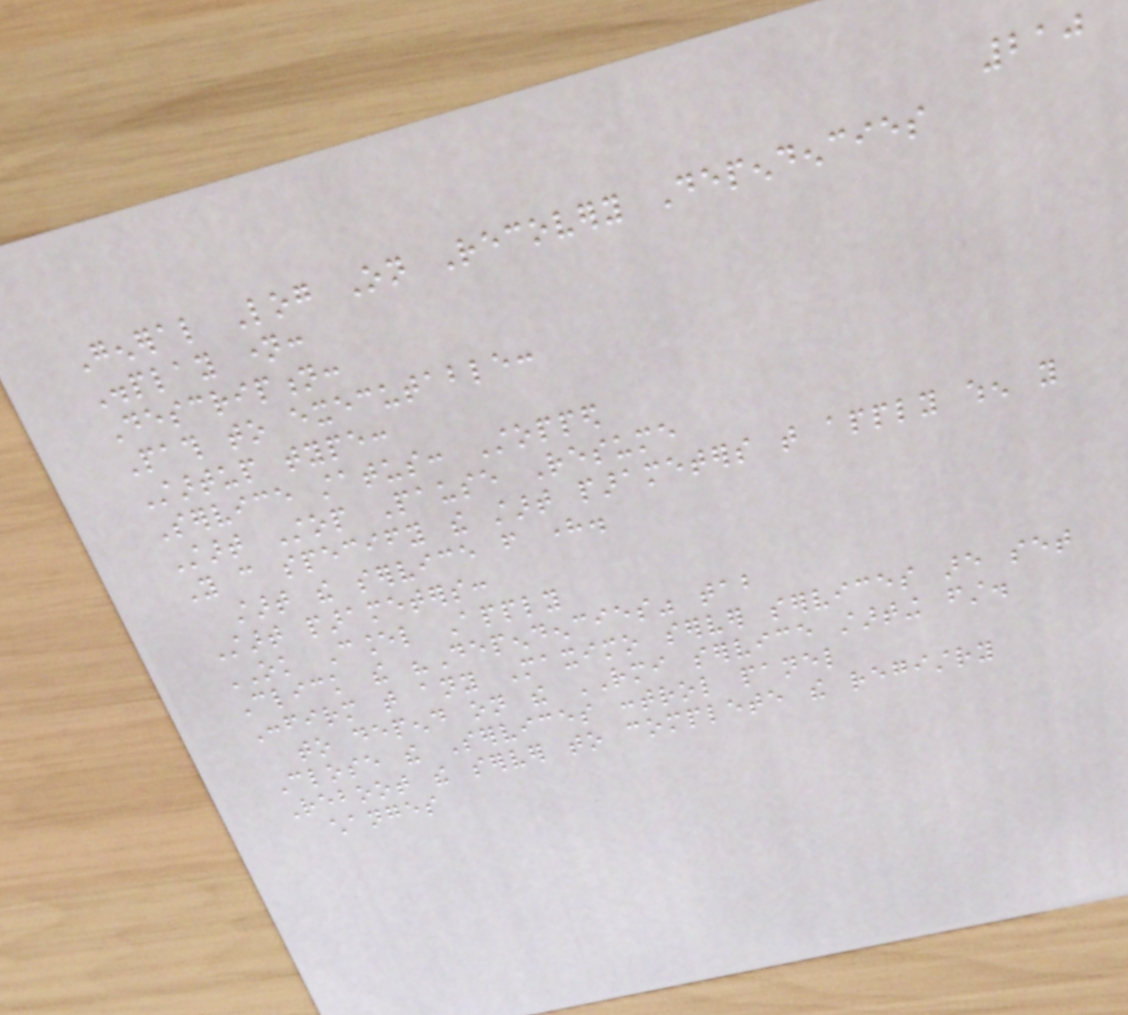210
General Log On Recovery Dependencies
Display name:
Description:
Path to executable:
Startup type:
Service status: Stopped
Start Stop Pause Resume
You can specify the start parameters that apply when you
start the service from here.
Start parameters:
OK Cancel Apply
Click the "Dependencies" tab
Confirm that any Maximo server services are set
to depend on the RMI service starting first.
Close the Services control panel
Reboot the server to complete the registry
changes
